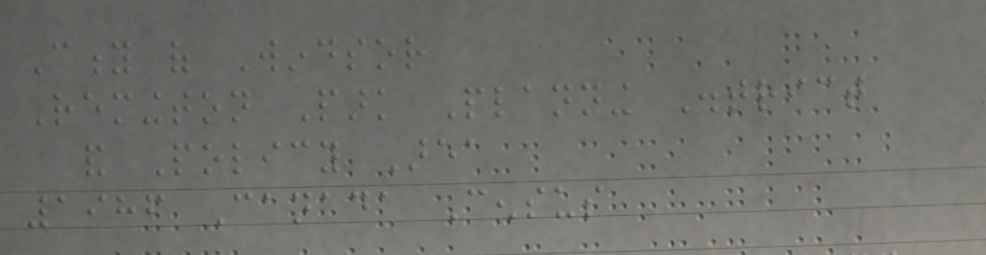City of Windsor
Remington Park Planning District
and Policy Area
1986 Canada Census
